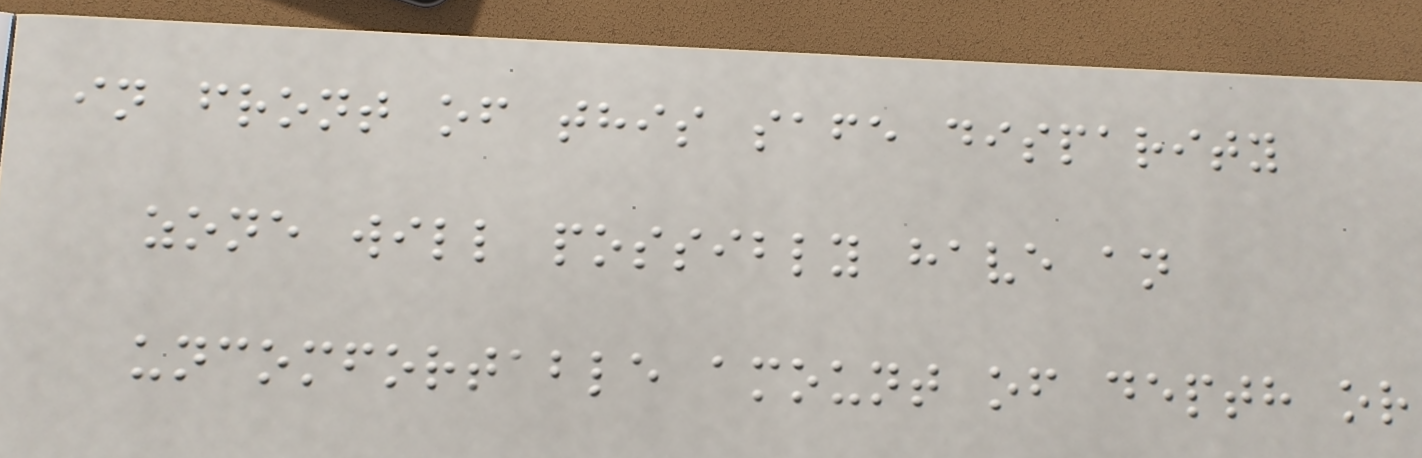in front of this safe disparity
zone will possibly have an
uncomfortable amount of depth or
